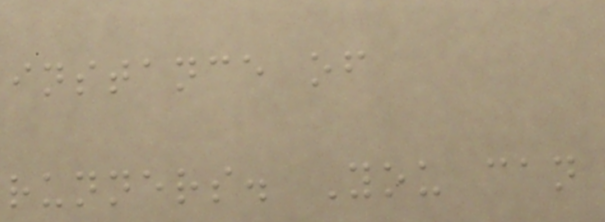instance of
runners. You can
